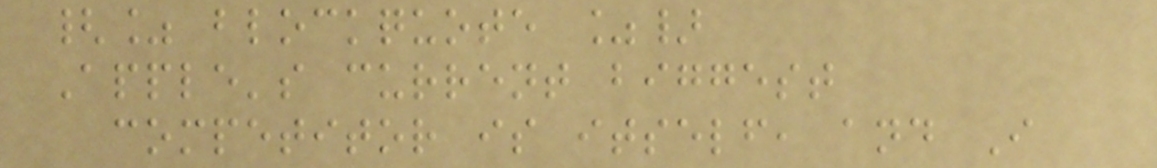{% blockquote %}
Apple's current biggest
competitor is itself, and I
